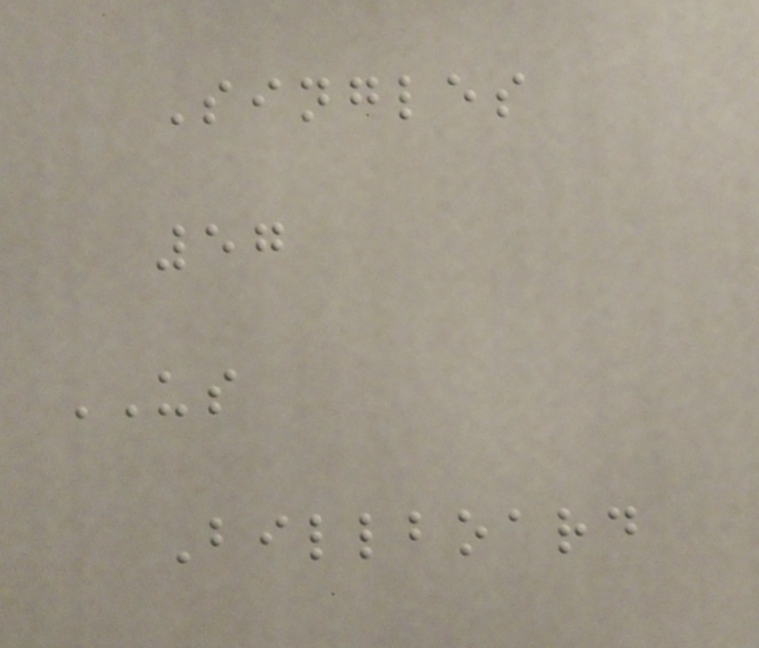Singles
57
US
Billboard
